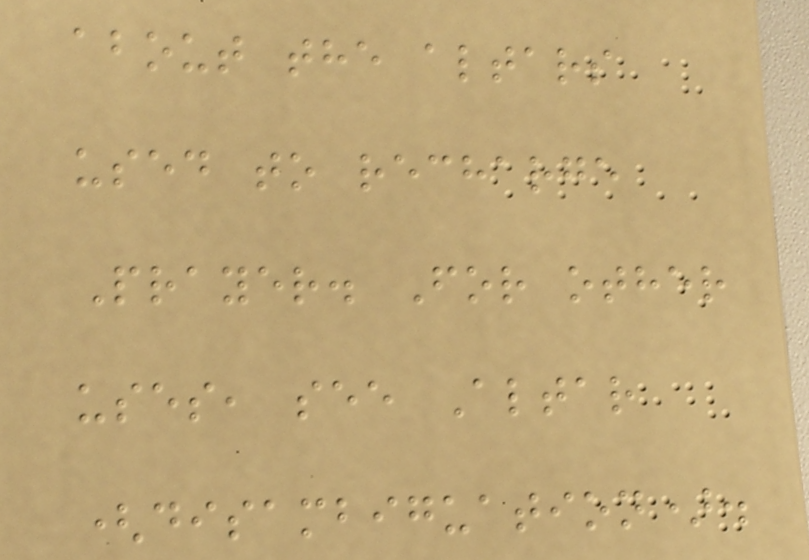about the altars
used to recharge
Prayer. For other
uses, see Altar
(disambiguation).
